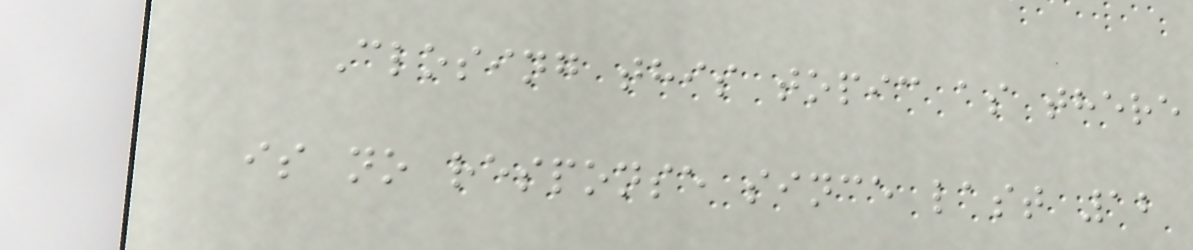Closing this topic as there
is no response since last 12
